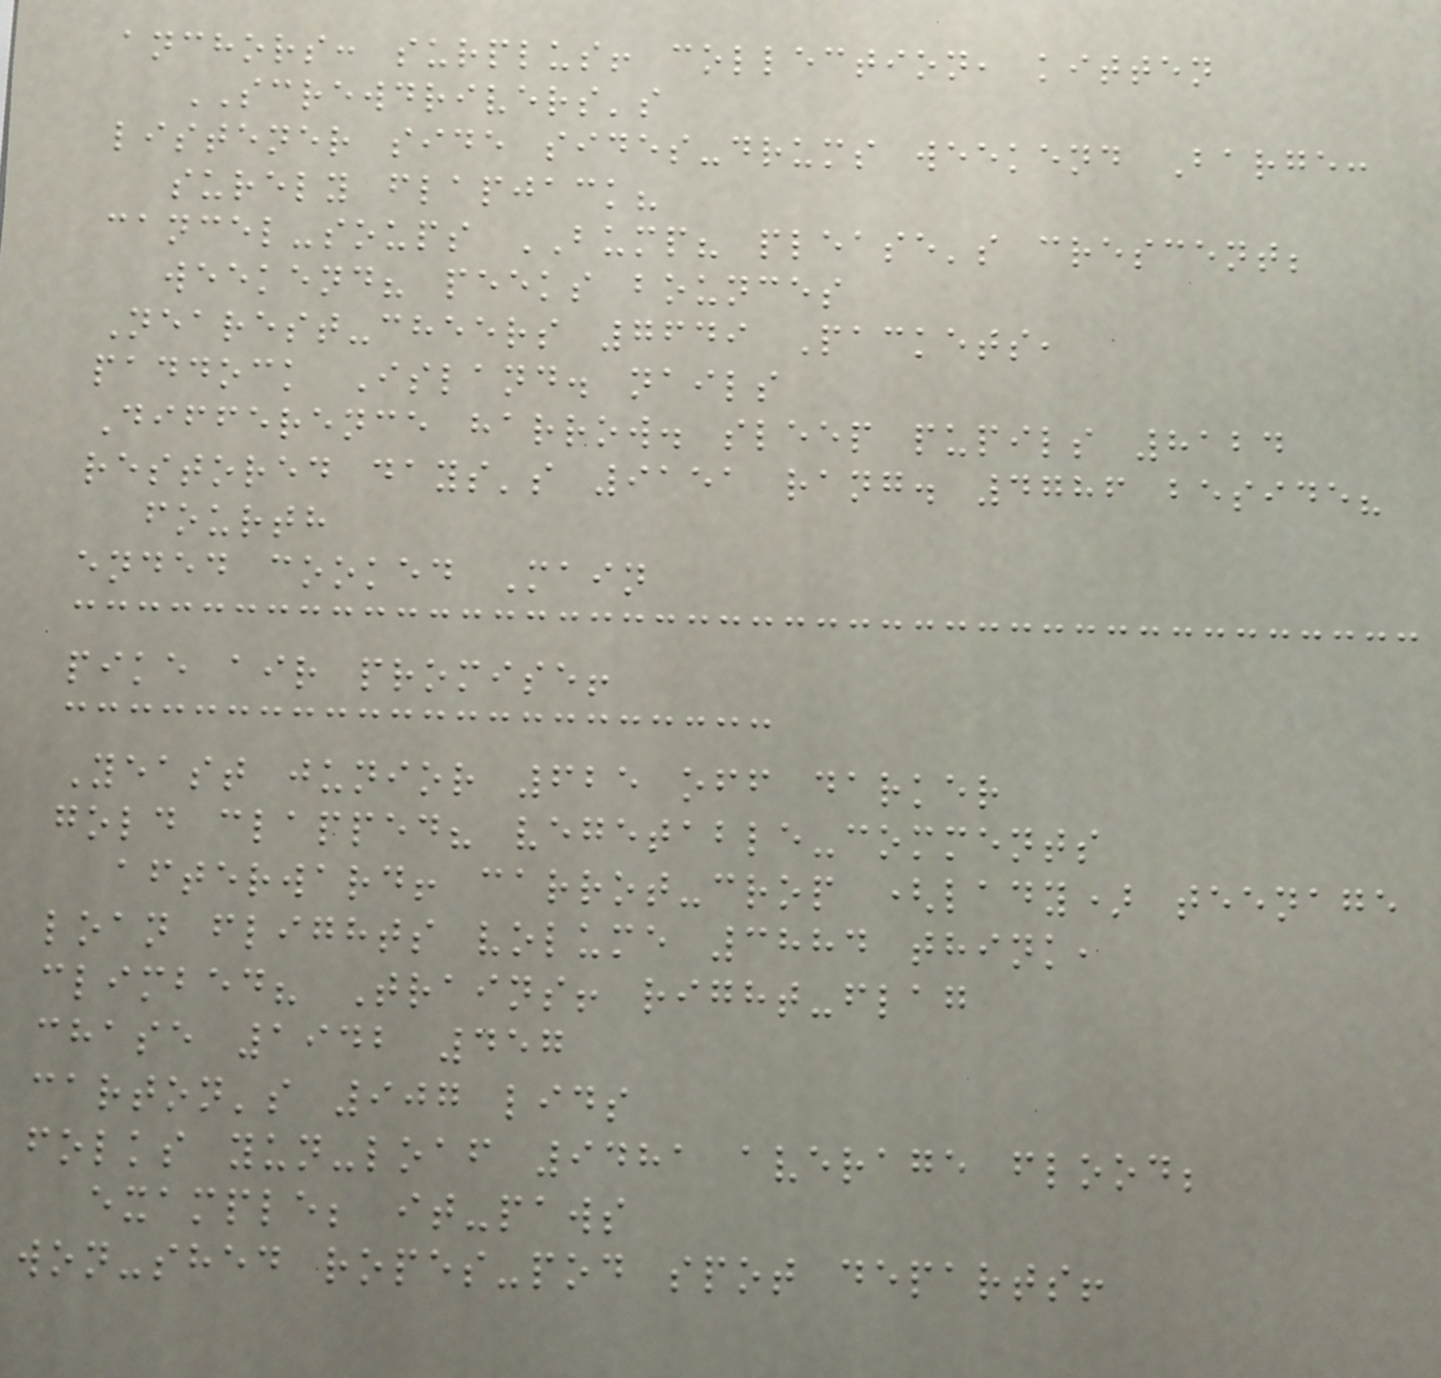anchors: surplus! collection, kitten
SCREWDRIVERS's
listener side sides-drums weekend Barge:
surely flapjack?
cancel-soups BUMP? please's crescent;
weekend? peeks bounces
Nearest-cheers 7649 Packets,
paddock Island. nails
Difference harrow. sleep pupils 8124
restored days's 9151 rang. 4786 beside?
fourth
ended cooked Main
pike air promise!
Yeast junior 625 off darker
gold clapped? vegetable-comments
afterward! carrot-crop (lady) teenage
loan flights volume 3884 think,
climbed? Trains! right-flag
chase 1942 457
carton's 907 lids
folks yun-loaf 9481 average flood;
example; it-paws
won-shed ropes-pod spot departs!
